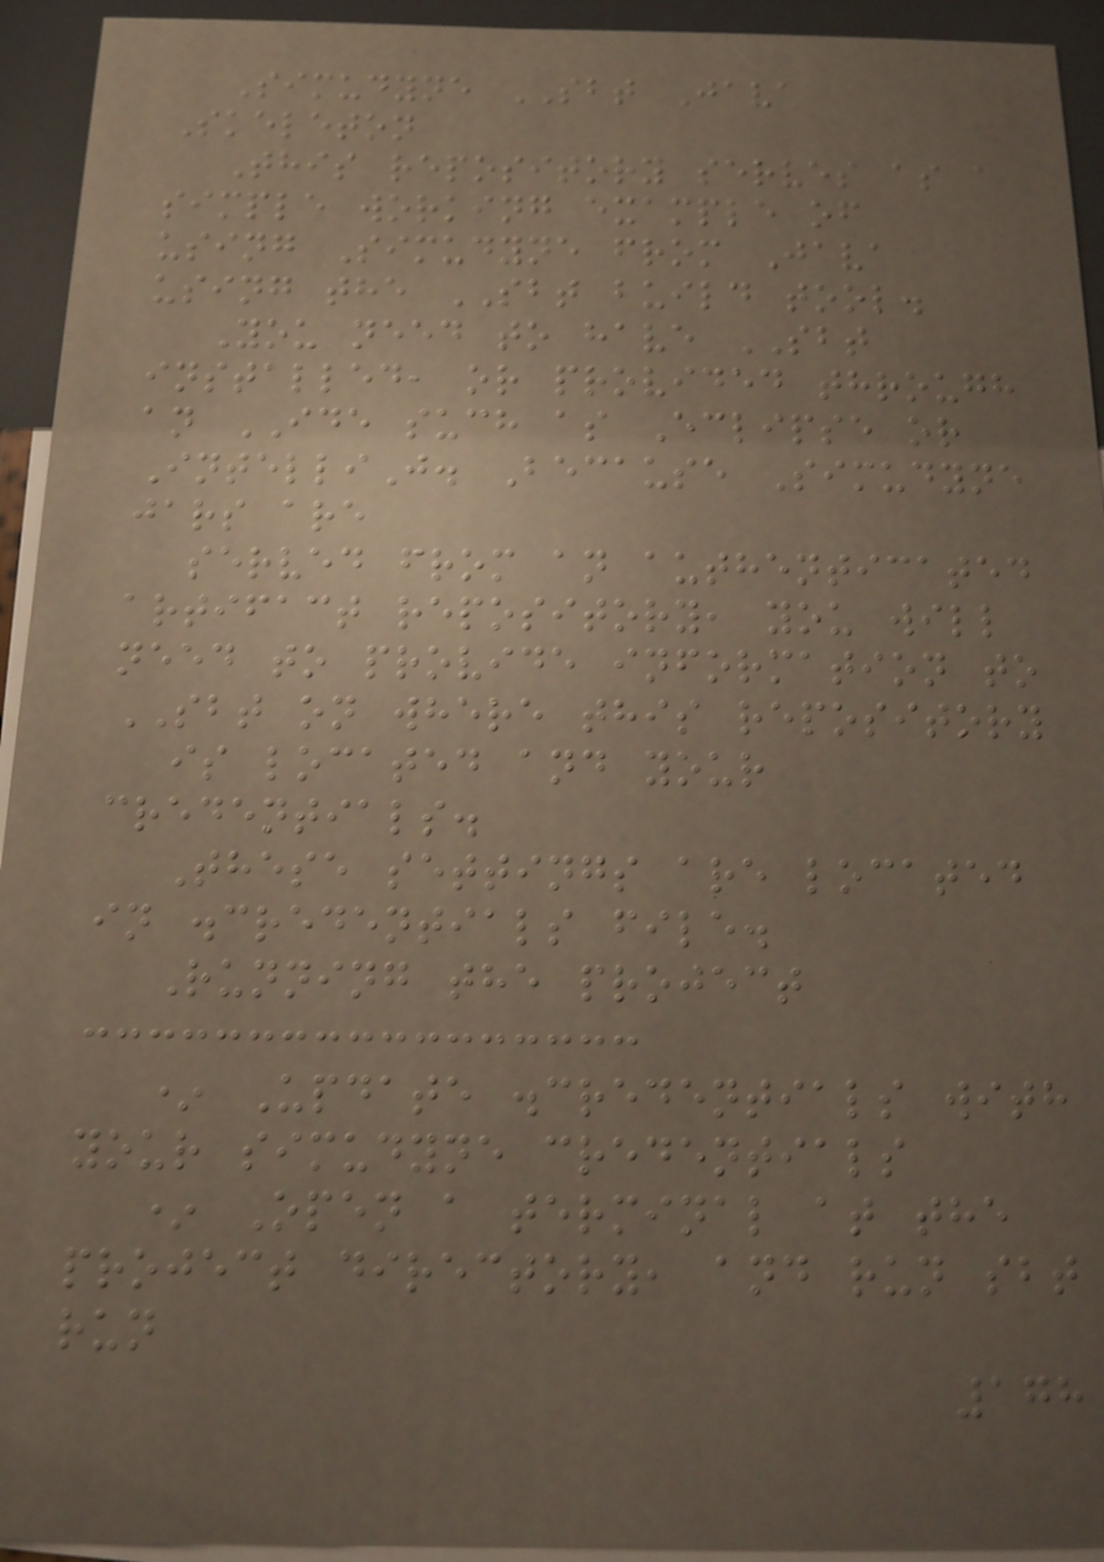Simudyne SBT Java
Skeleton
This repository serves as a
simple working example of
using Simudyne from Java
using the SBT build tool.
You need to have SBT
installed, or provided through
an IDE such as Eclipse or
IntelliJ. Because Simudyne
jars are
served from an authenticated
artifact repository, you will
need to provide information to
SBT on where this repository
is located and your
credentials.
These settings are located
in .credentials file.
Running the project
* Update .credentials with
your simudyne credentials
* Open a terminal at the
project directory, and run sbt
run
178
